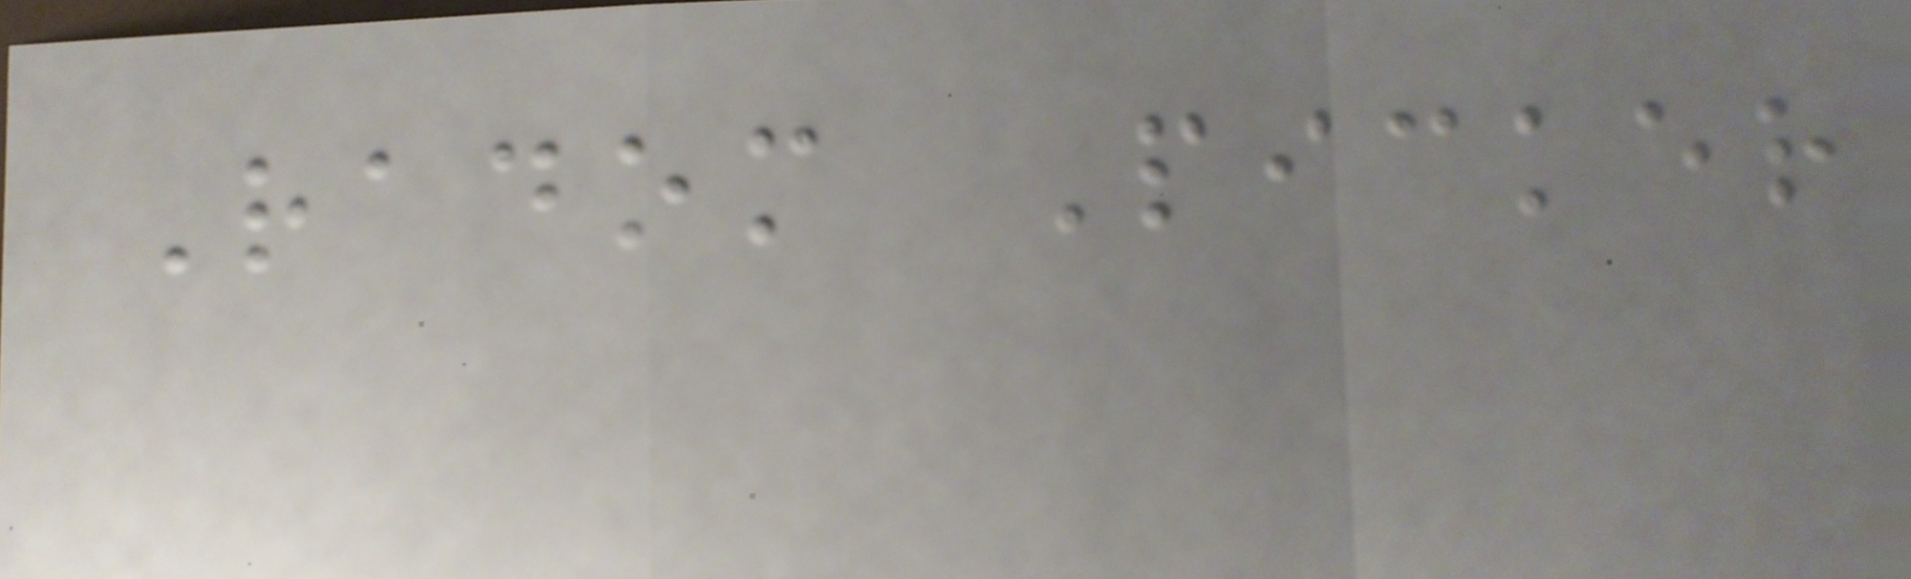Radom Picker
